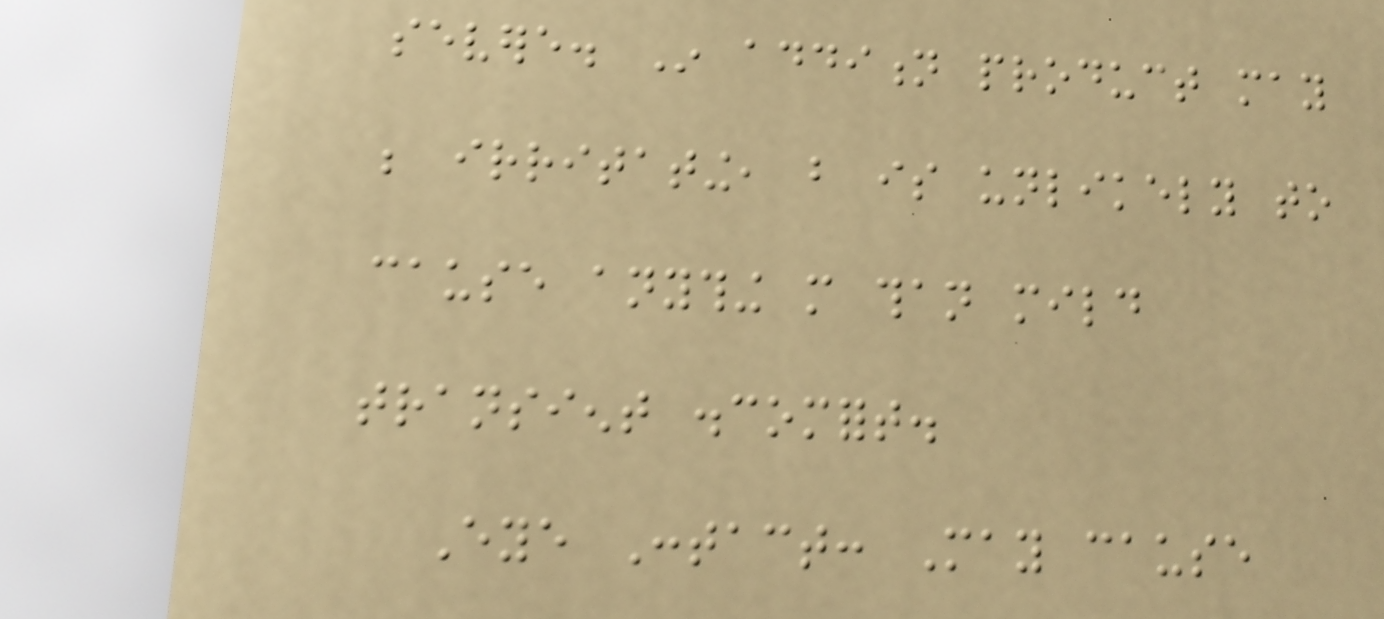severe. In addition product may
be irritating, but is unlikely to
cause anything more than mild
transient discomfort.
Eye Contact: May cause
